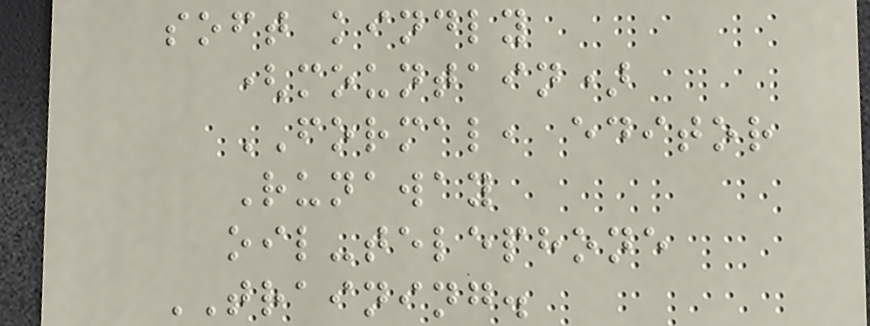soft kindly
(mountain)
FORMAL, editor
Runaway
oil-telephone
TRAINING.
